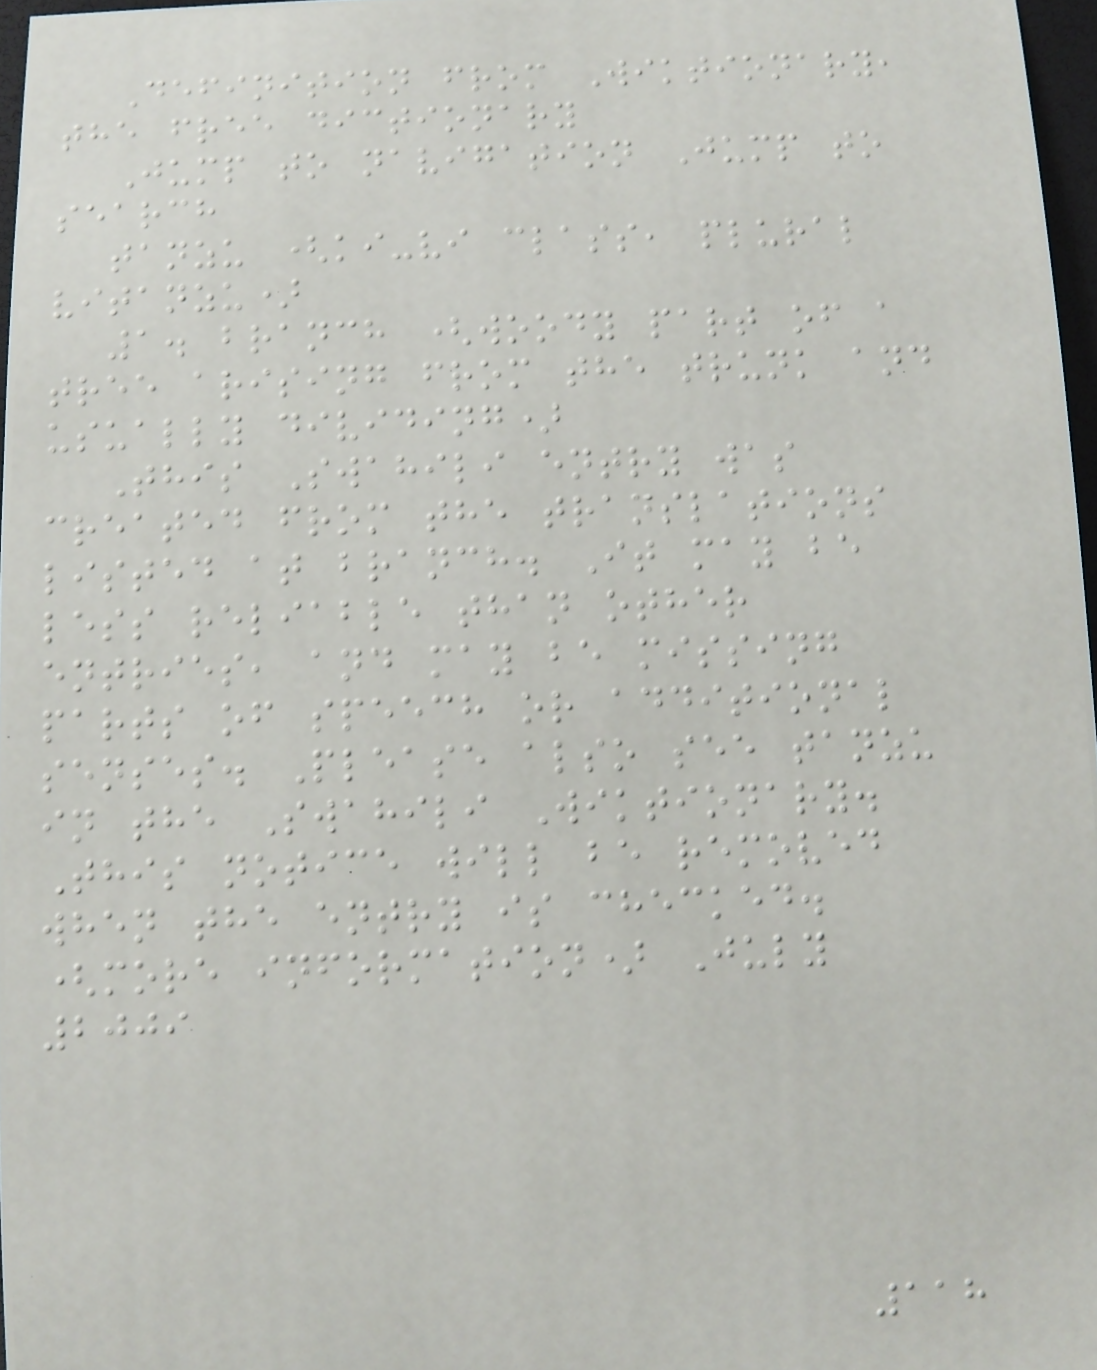Definition from Wiktionary,
the free dictionary
Jump to navigation Jump to
search
tanzu (ki-vi class, plural
vitanzu)
1. branch (woody part of a
tree arising from the trunk and
usually dividing)
This Swahili entry was
created from the translations
listed at branch. It may be
less reliable than other
entries, and may be missing
parts of speech or additional
senses. Please also see tanzu
in the Swahili Wiktionary.
This notice will be removed
when the entry is checked.
(more information) July
2009
118
